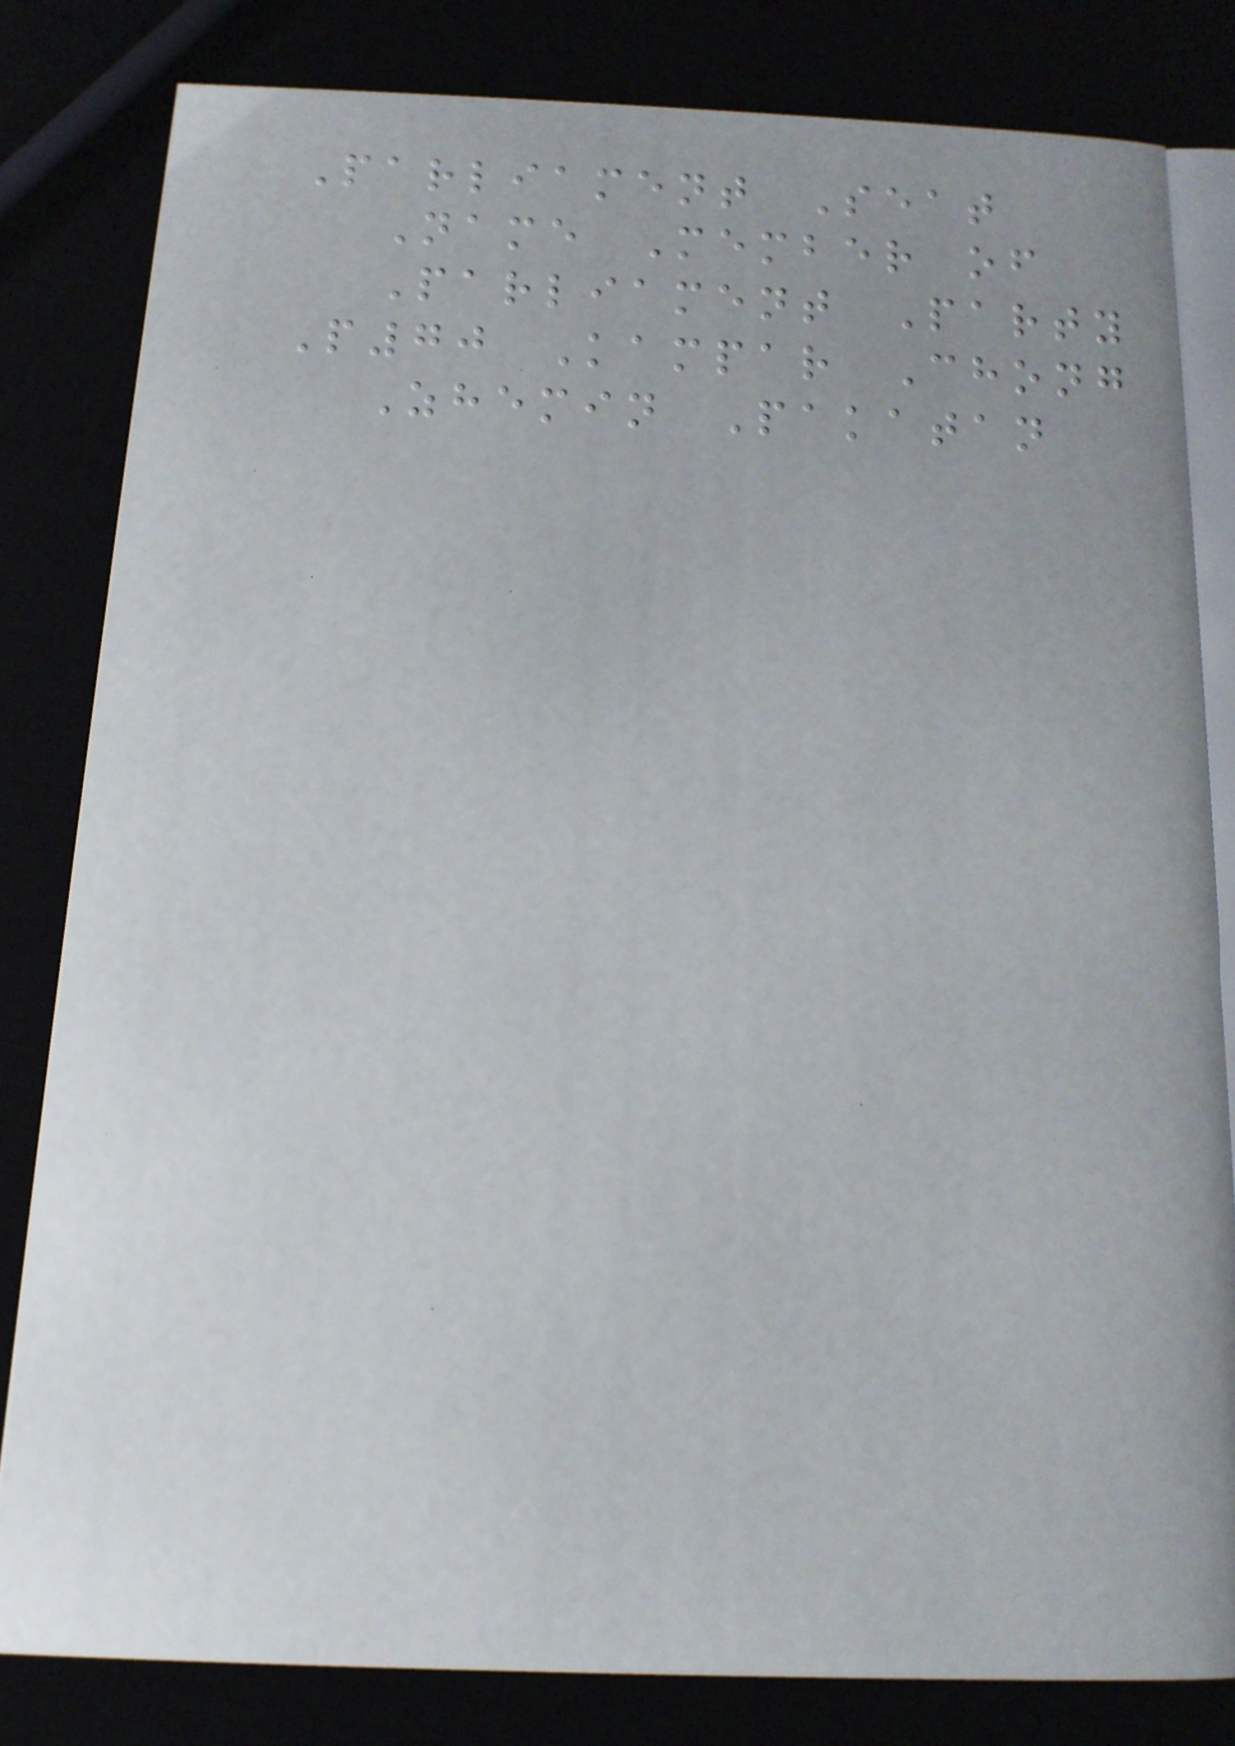Parliament Seat
Name Member of
Parliament Party
P70 Kampar Chong
Zhemin Pakatan
